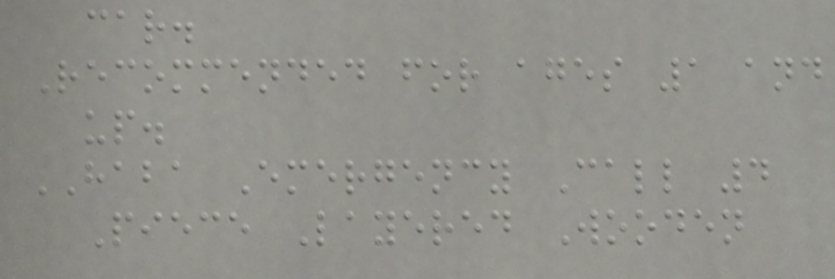car.
Recommended for ages 1 and
up.
HABA Emergency Call 4
Piece Layered Wooden
